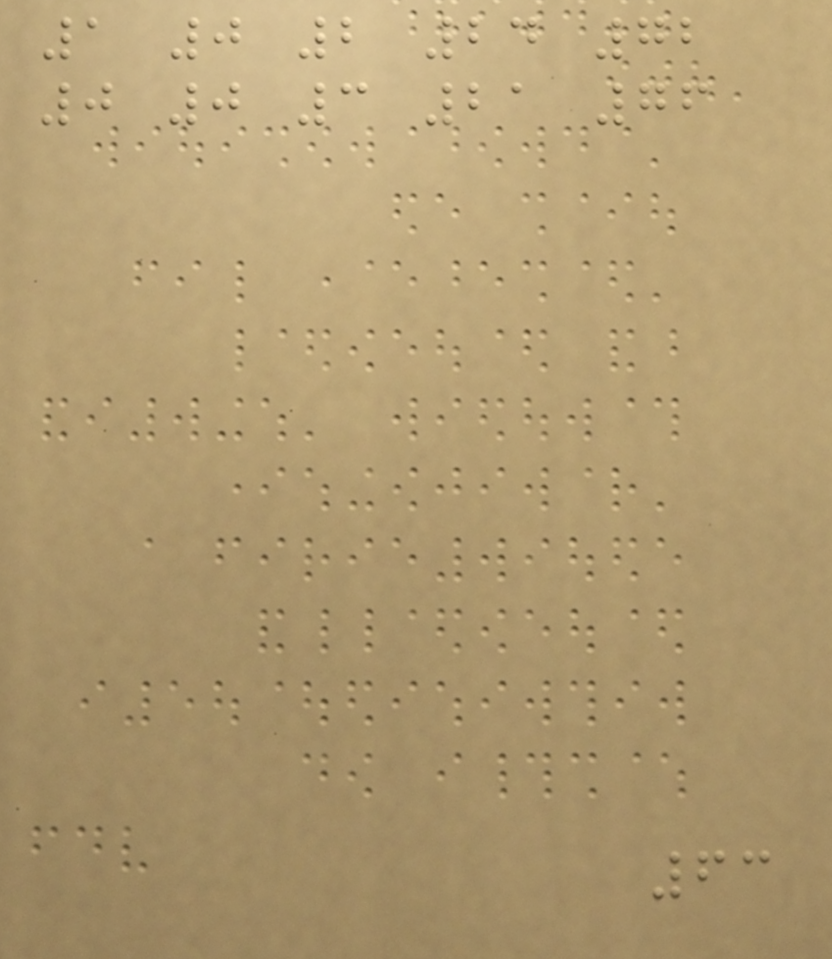1 0 2 24 72
0 0 3 21 76
63
